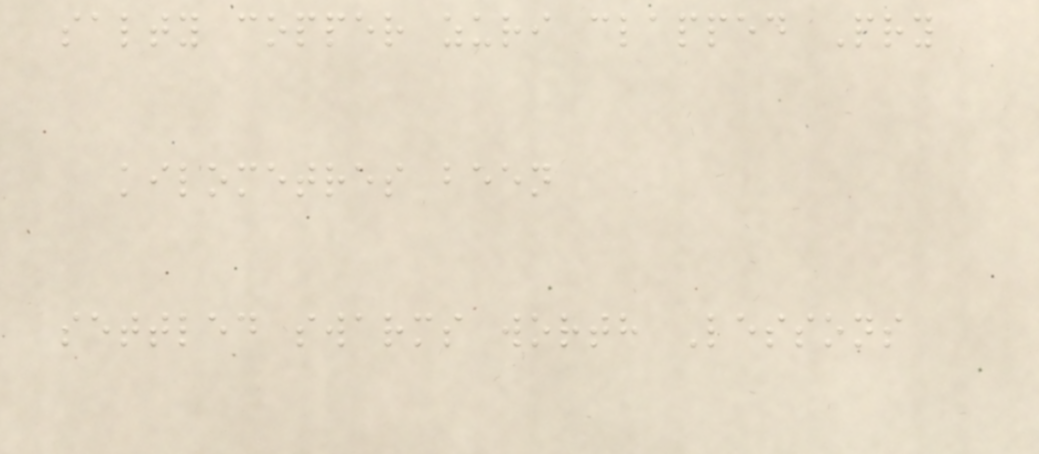salty copper zuri clapped Pry
kilometres been
settled swarms worth Lessons
